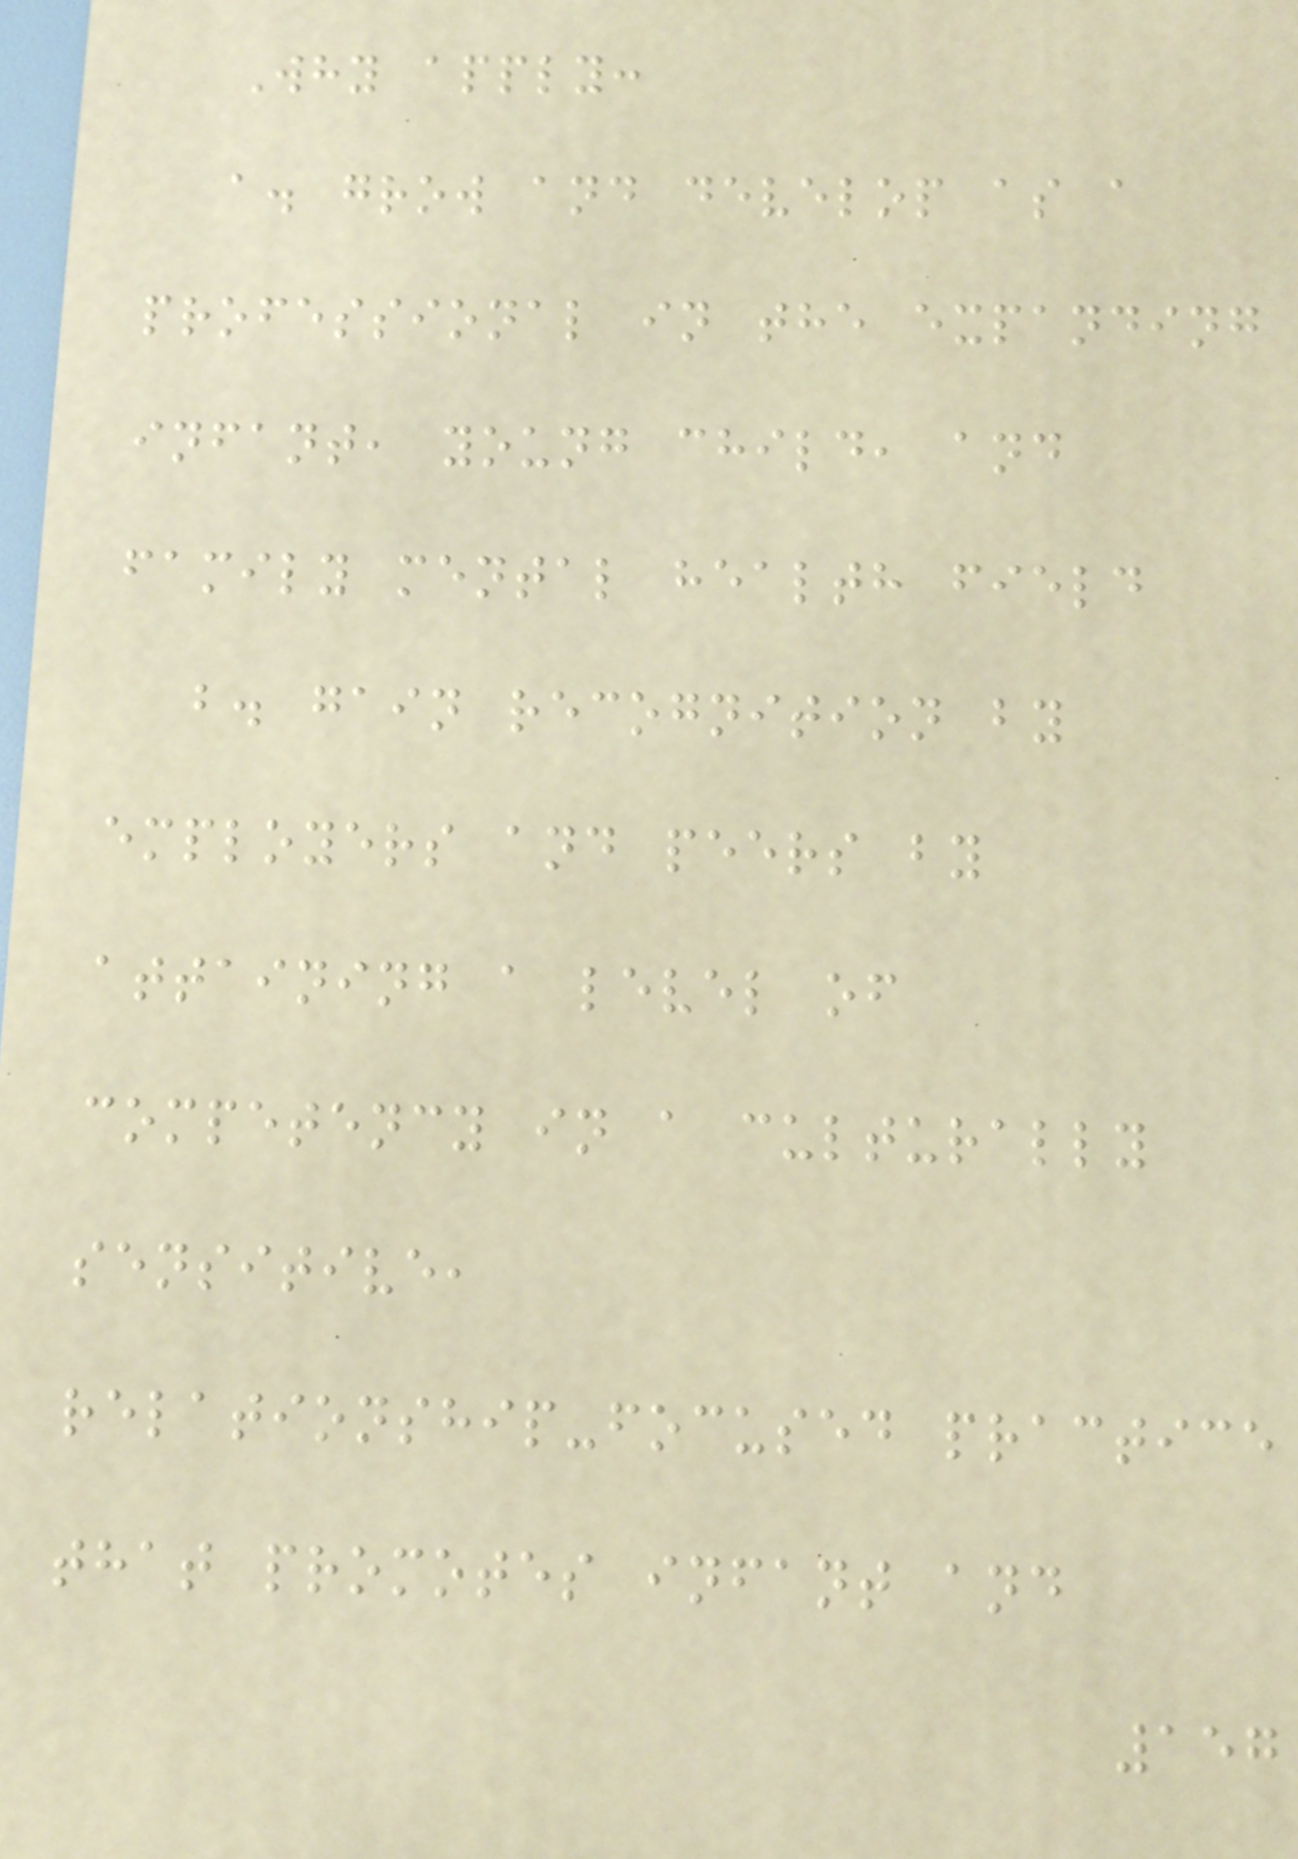Why apply:
a. grow and develop as a
professional in the expanding
infant, young child, and
family mental health field
b. gain recognition by
employers and peers by
attaining a level of
competency in a culturally
sensitive,
relationship-focused practice
that promotes infant and
157
